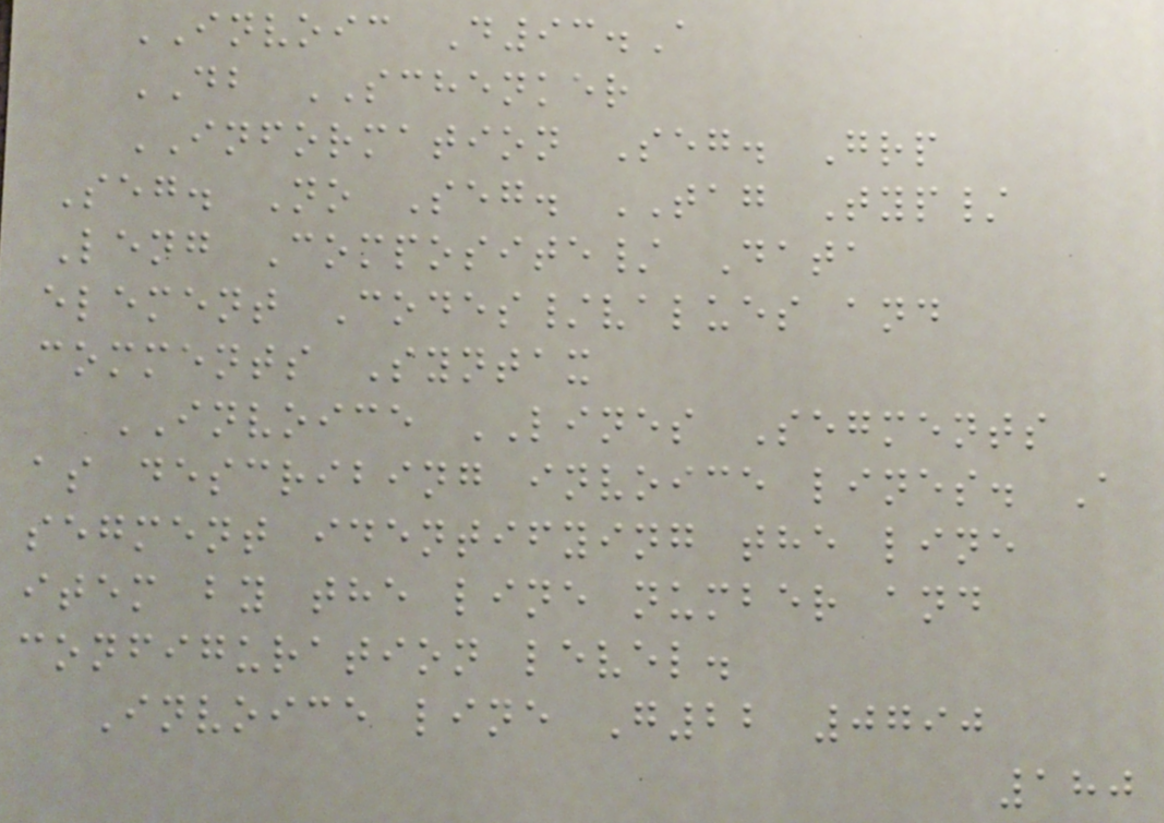INVOIC D93.A
DB SCHENKER
INFORMATION Seg. Grp
Seg. No Seg. TAG Typ/
Leng Composite/ Data
element Codes/values and
comments Syntax
INVOICE LINES Segments
as describing invoice lines. A
segment identifying the line
item by the line number and
configuration level.
Invoice line G22 0790
180
